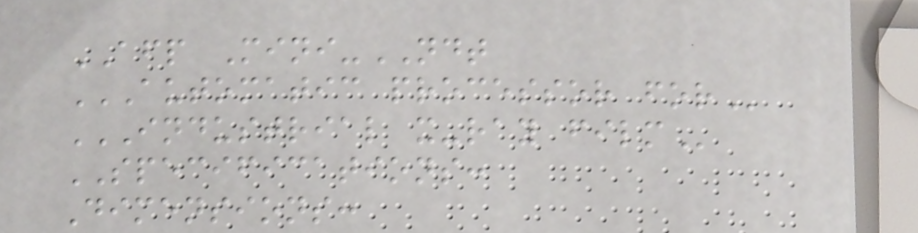AFP Mini-NDT
AUTOMATIC PROCESSOR FOR
INDUSTRIAL X-RAY FILM
SPECIFICATIONS:
Dimensions:
